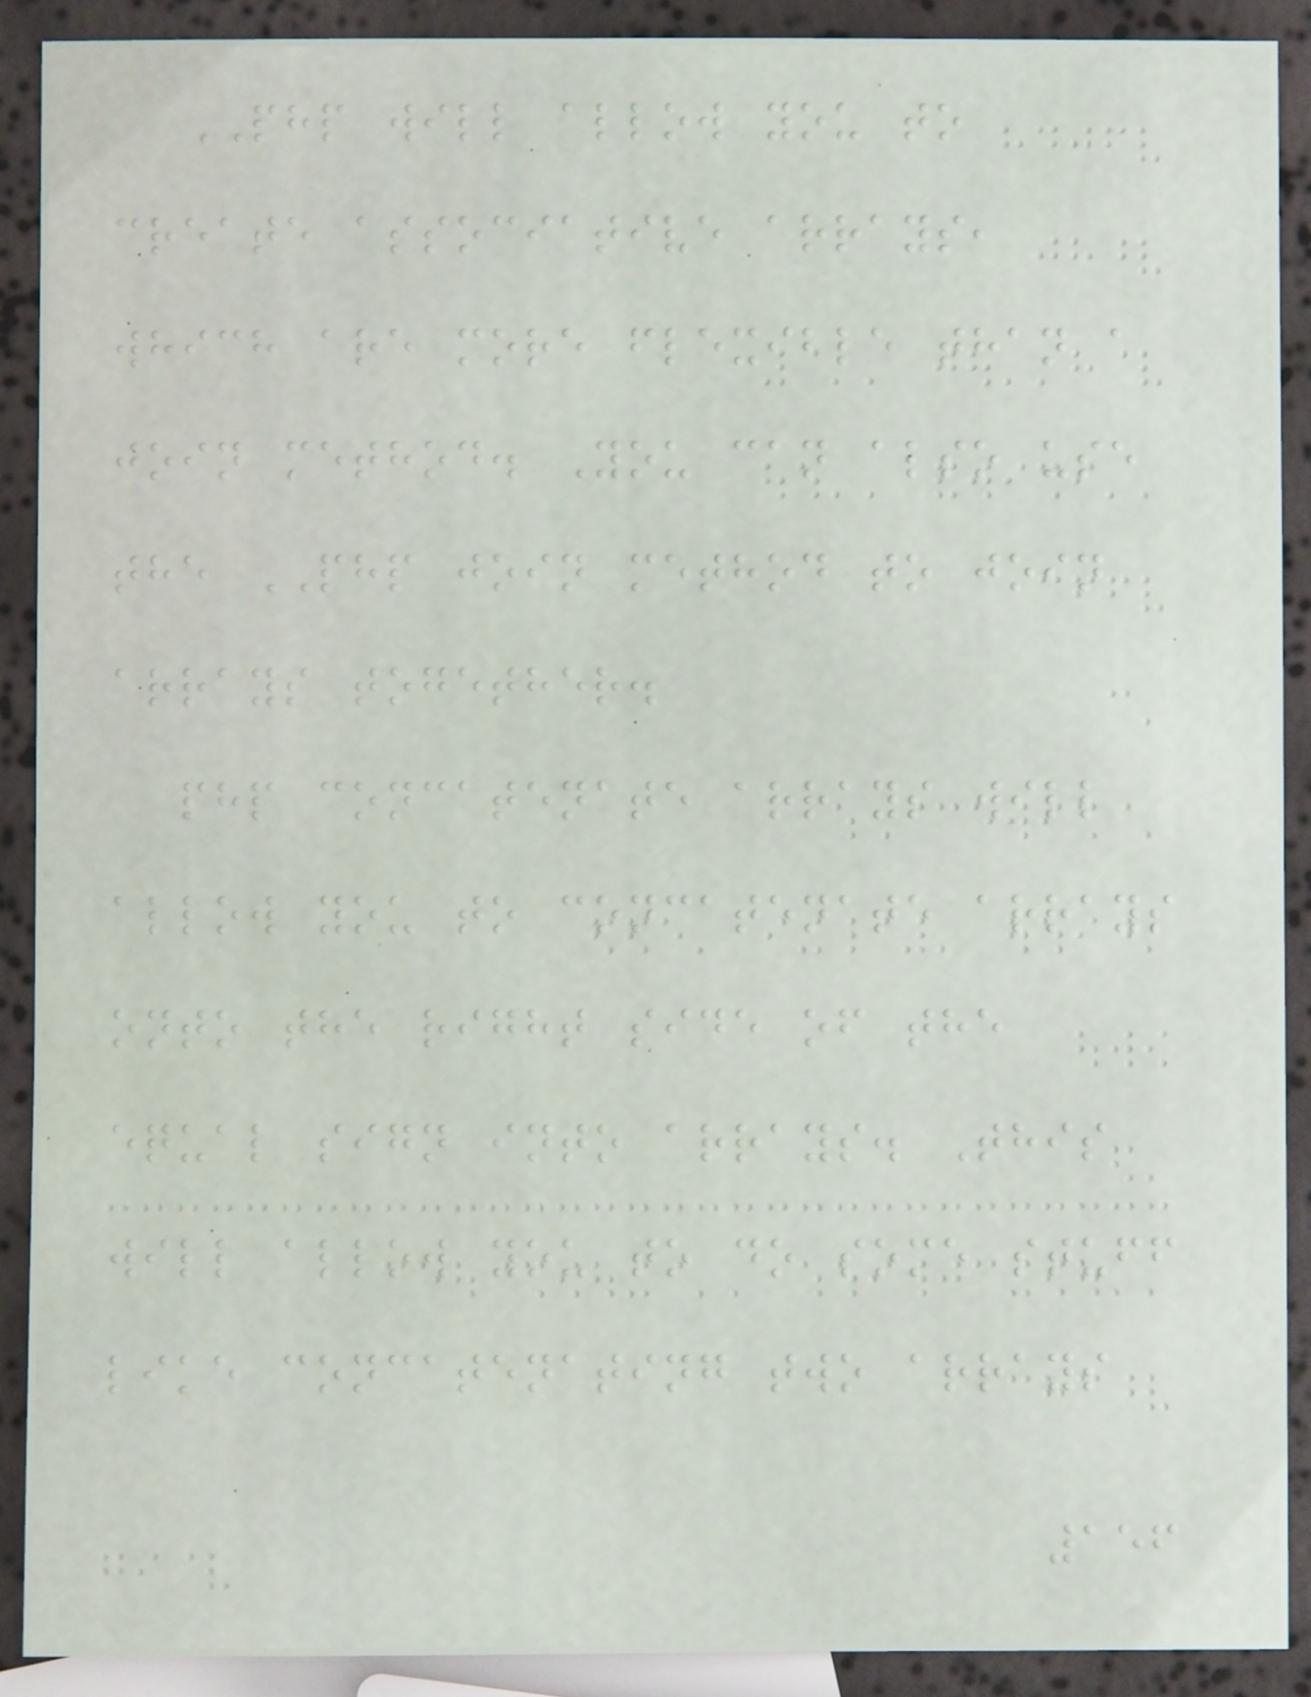PHP will allow you to
create associative arrays,
which are more flexible than a
join method. You can also use
the PHP join method to join
arrays together.
php concatenate arrays will
allow you to concatenate arrays
onto the right side of the
equal sign into arrays. This
will allow you to do some stuff
like concatenating two arrays
156
